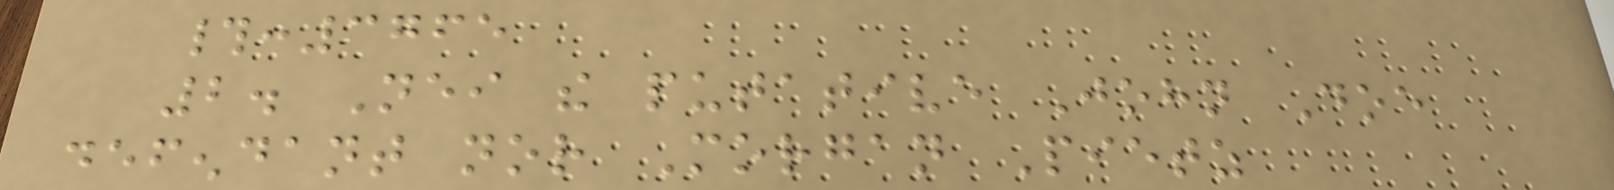#:3765
2. Neither the putative John Doe
defendant nor Morgan Pietz
